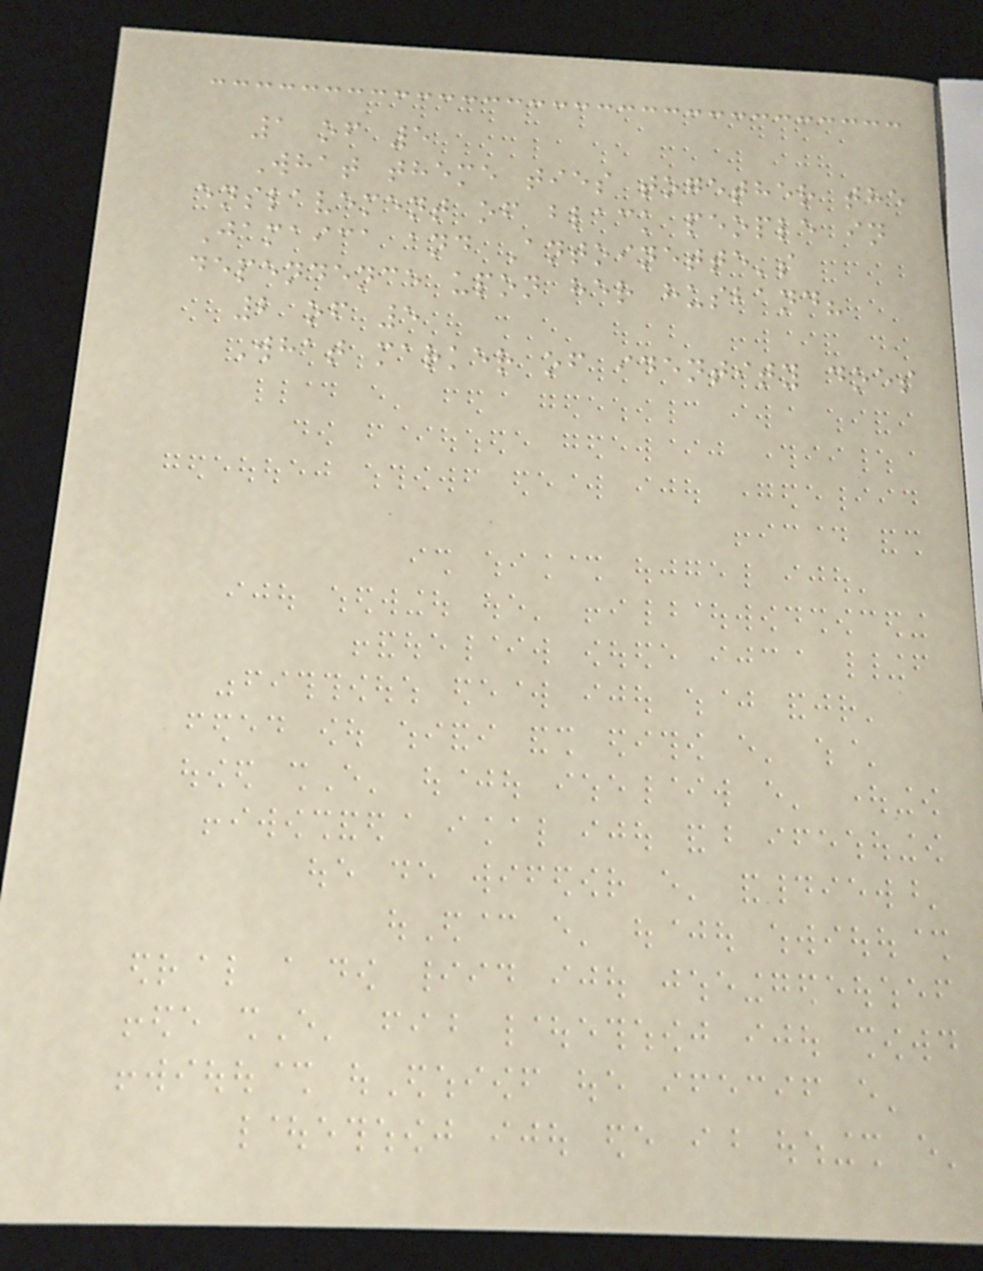1 of 5
What theme ties together the
enslavement of black people in
Jamaica and Antoinette's
dependence upon her husband?
2 of 5
What marker of identity does
